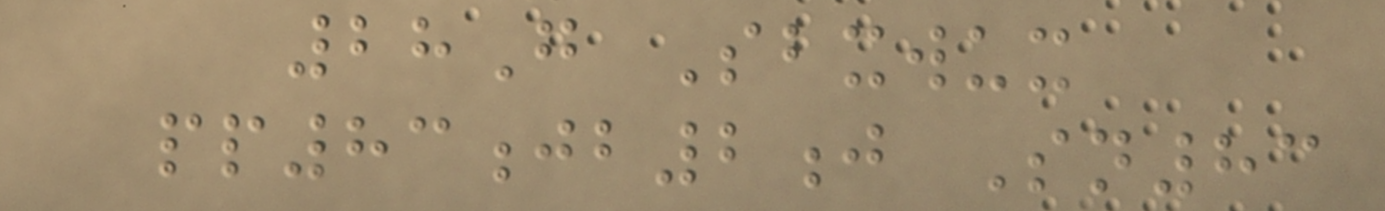28G Sbxwux
pp83jb2j Sn83
